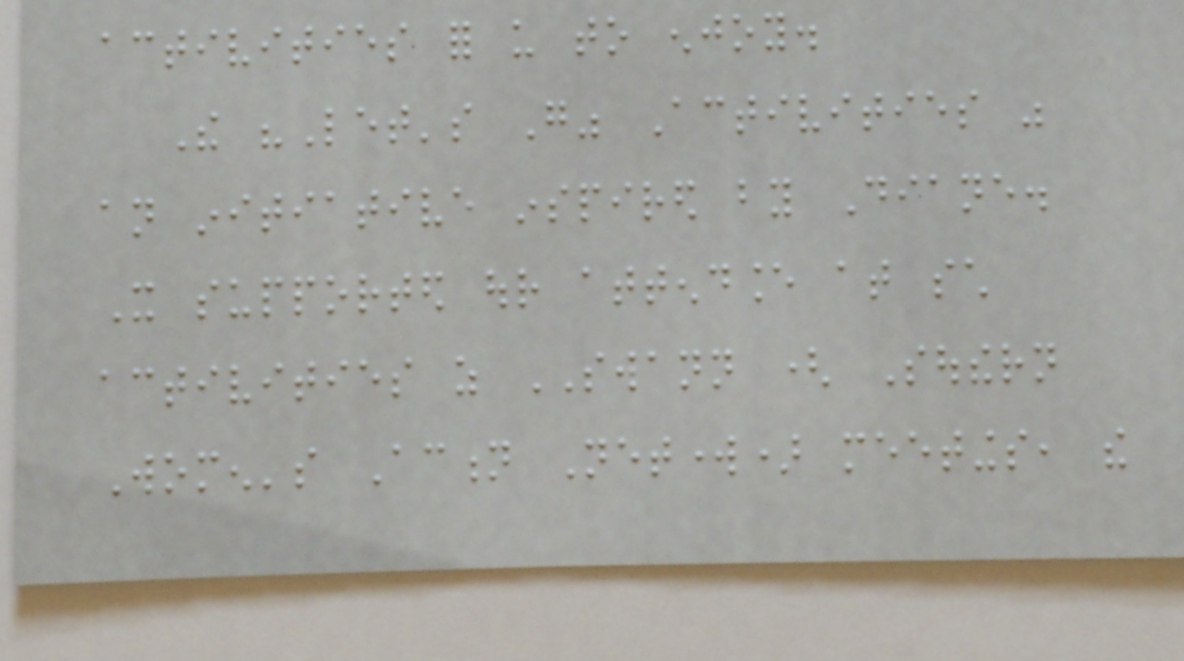activities for us to enjoy.
The "Let's Go" Activities was
an initiative inspired by Diane.
It supported our attendance at such
activities as SWANN ( Southern
Women's Action Network) meetings, the
